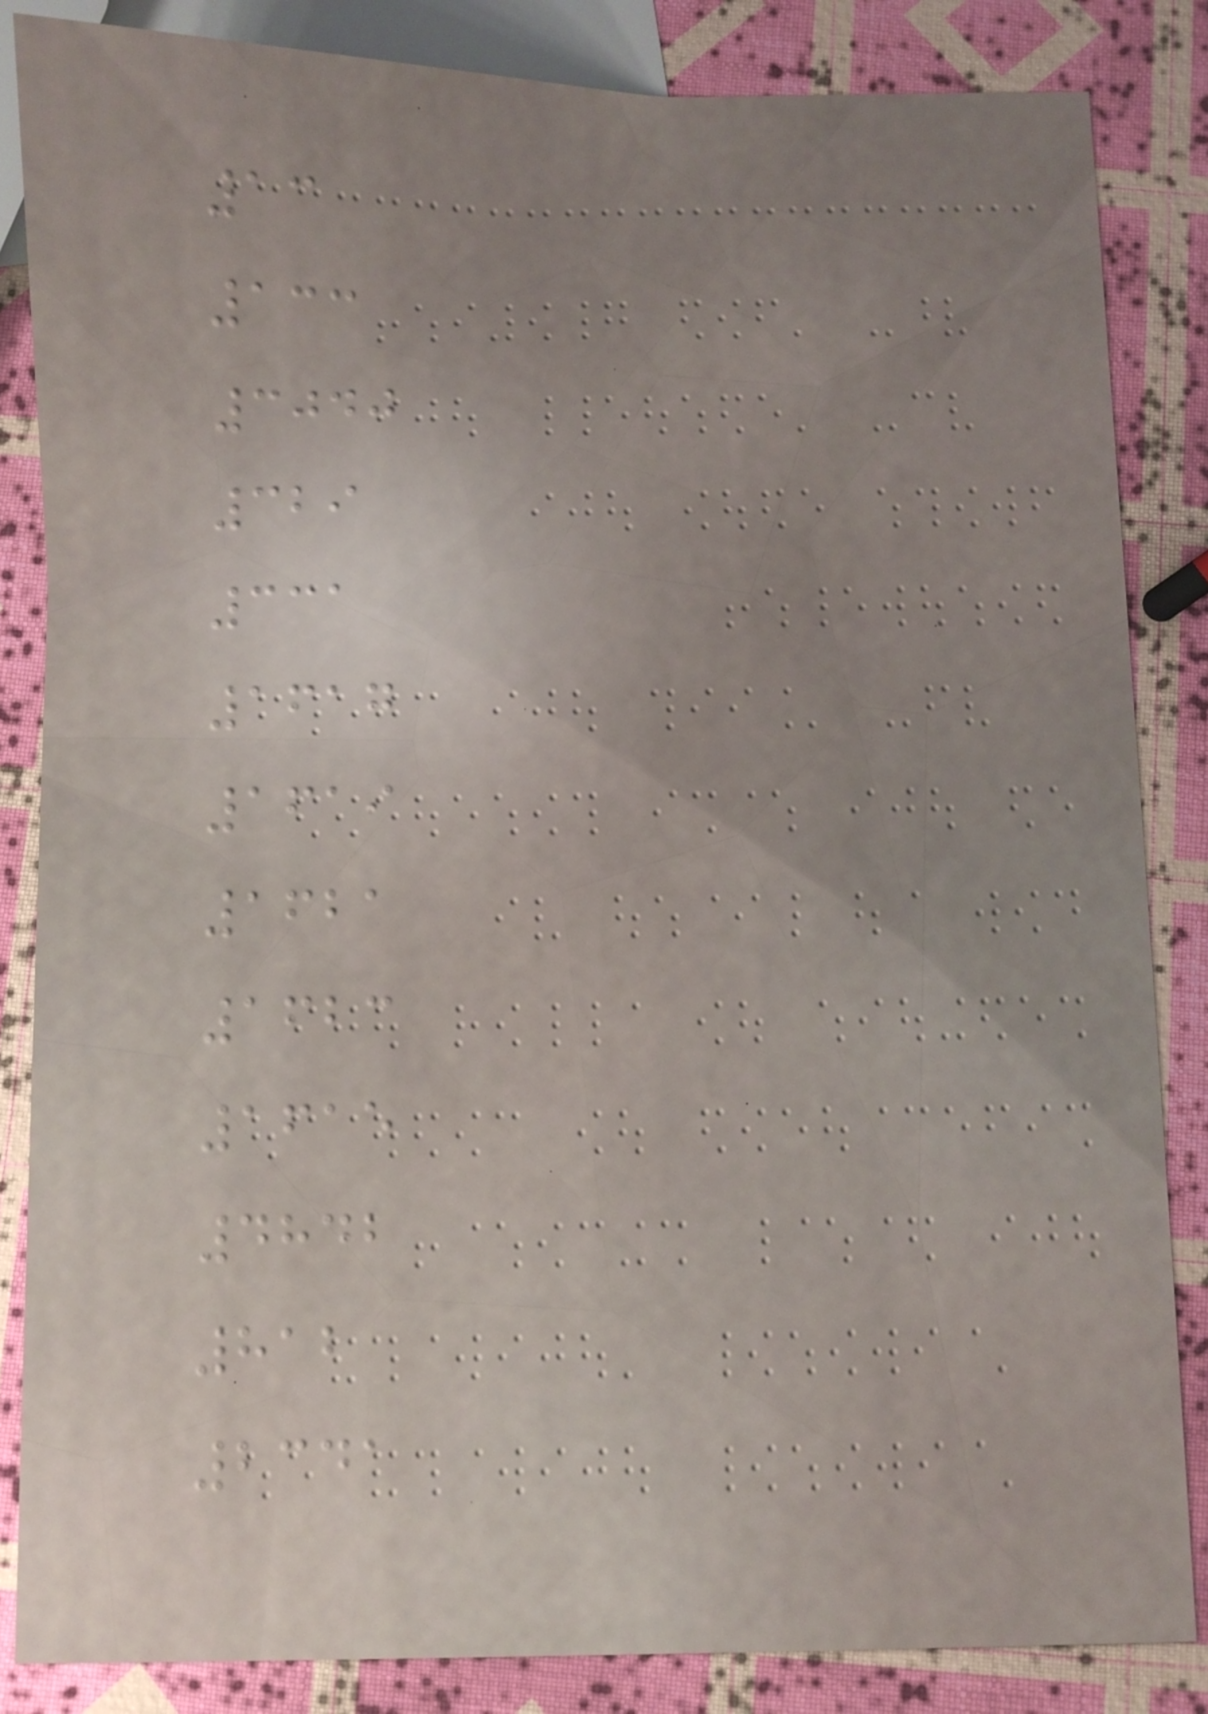13
133
3040
329
331
1617
1619
1621
1623
1615
4842
812
2341
